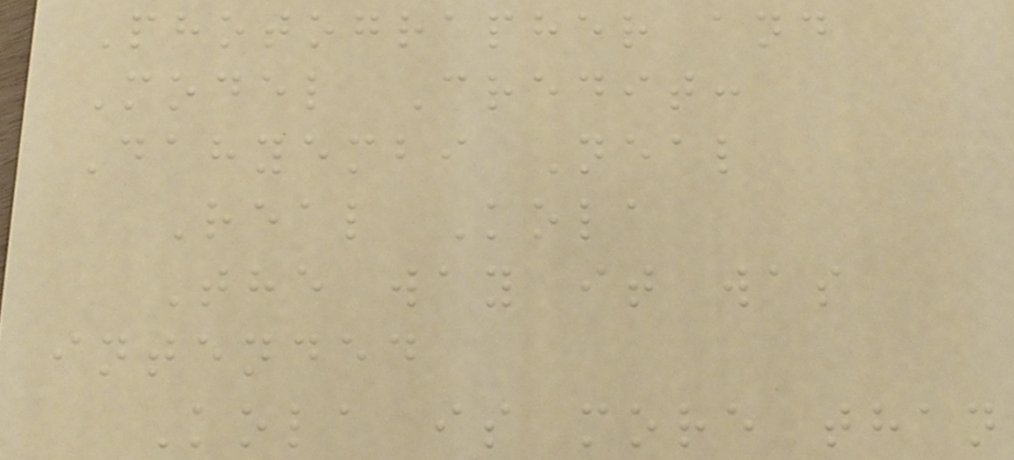Photographer and
Model Credit:
Dahyembi Neal
Real Kola
The way it was
intended
Kola is more than
